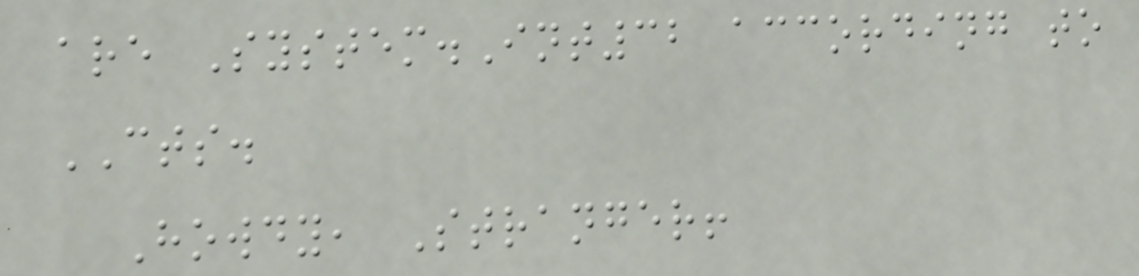are System.Int32 according to
CTS.
Howdy, Stranger!
